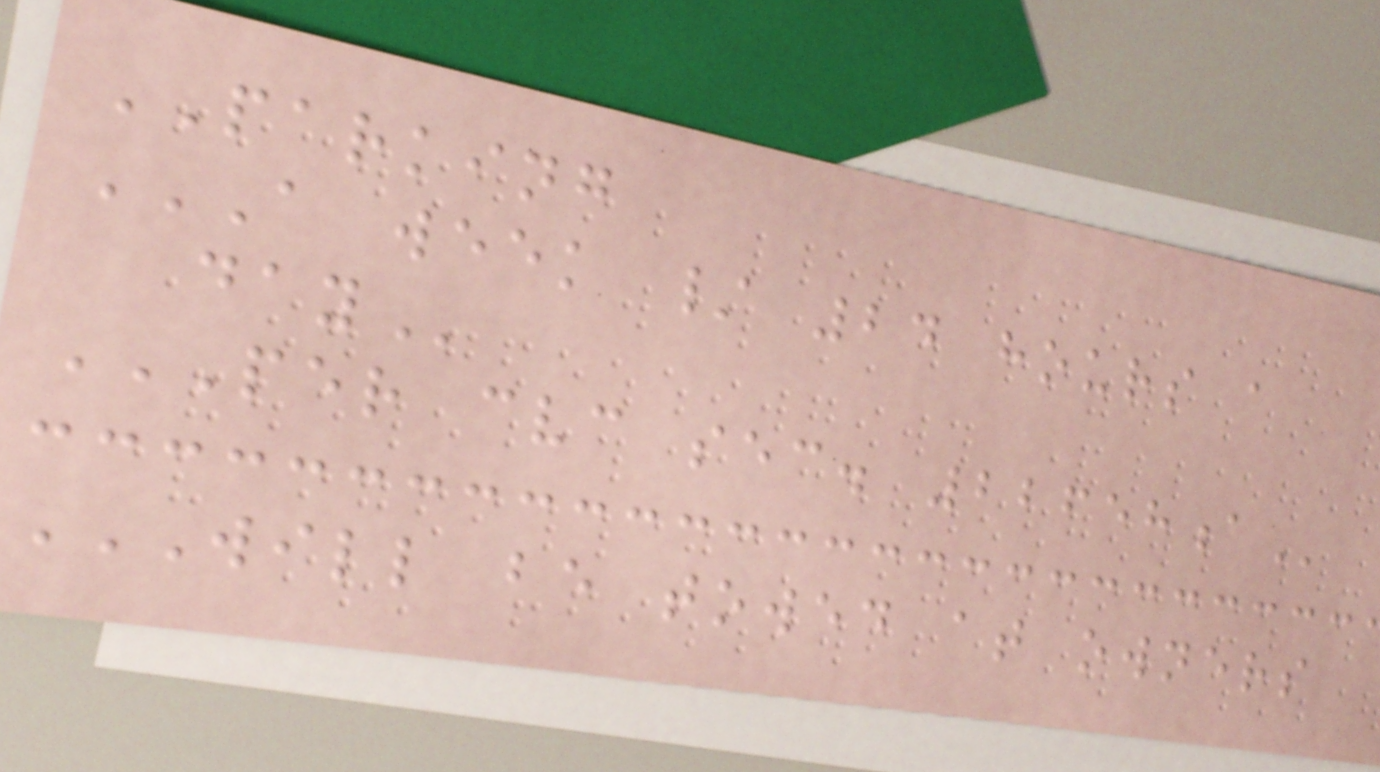PARKING
A WEEK / 24 HOURS A
DAY
PER CVC SEC. 22658A
WILL BE TOWED AT OWNERS
